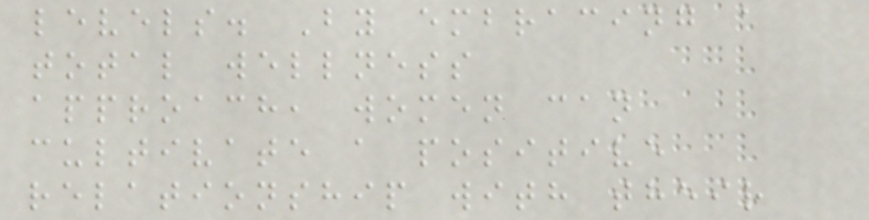levels. By embracing a
total wellness
approach, women can
cultivate a positive
relationship with their
